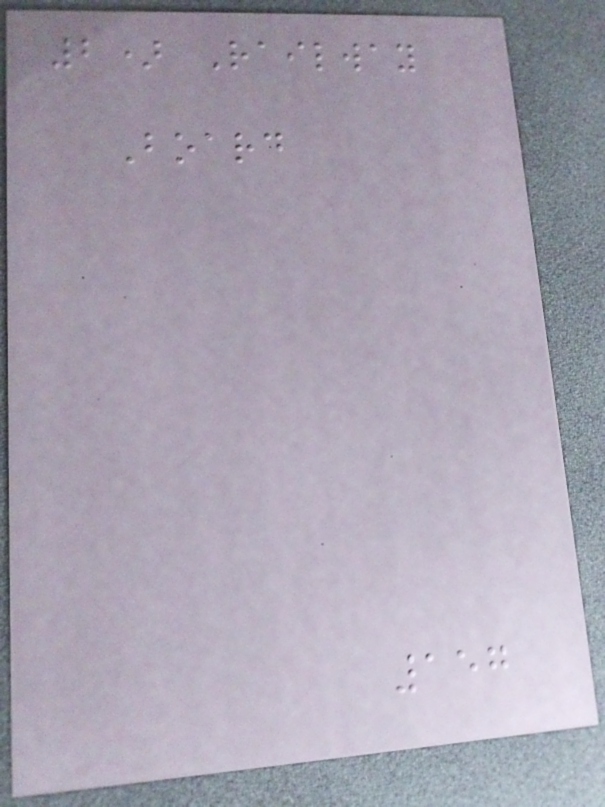2) Railway
Board
157
